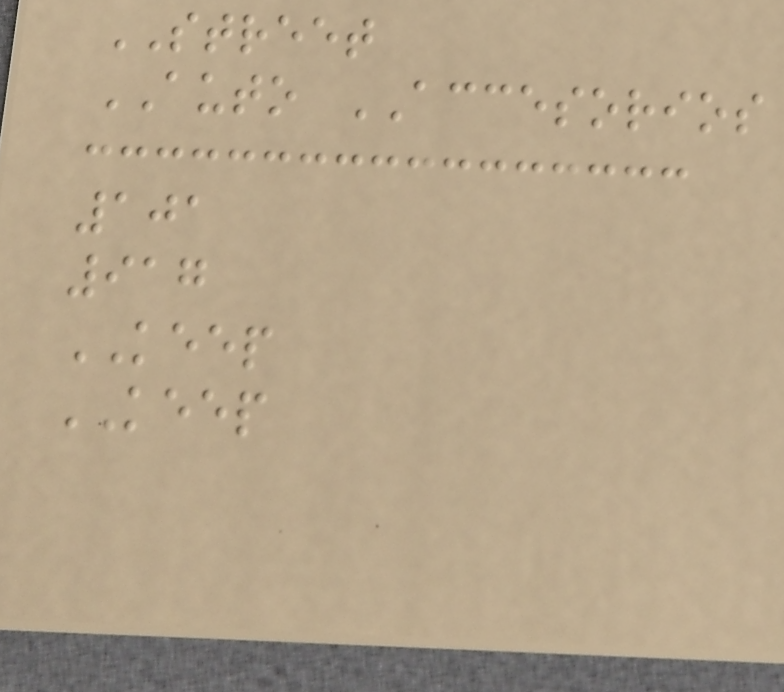STREET
AUTO ACCESORIOS
101
917
KEEP
KEEP
